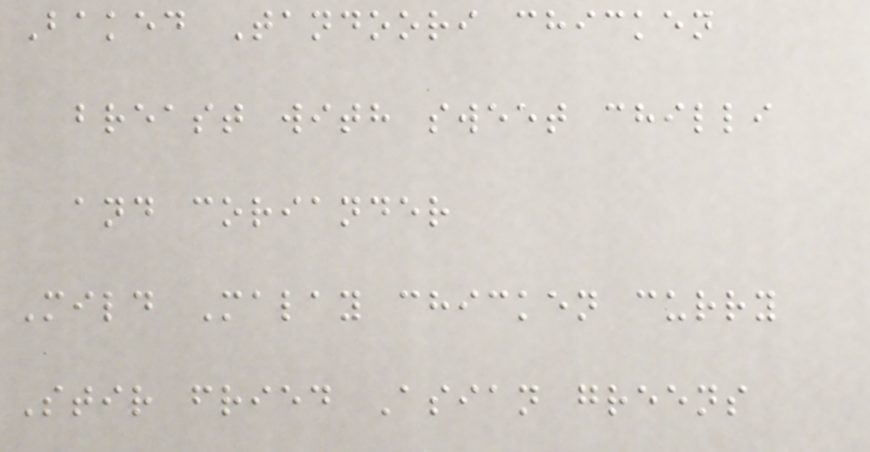Baked Tandoori chicken
breast with sweet chilli
and coriander
Mild Malay chicken curry
Stir fried Asian greens
